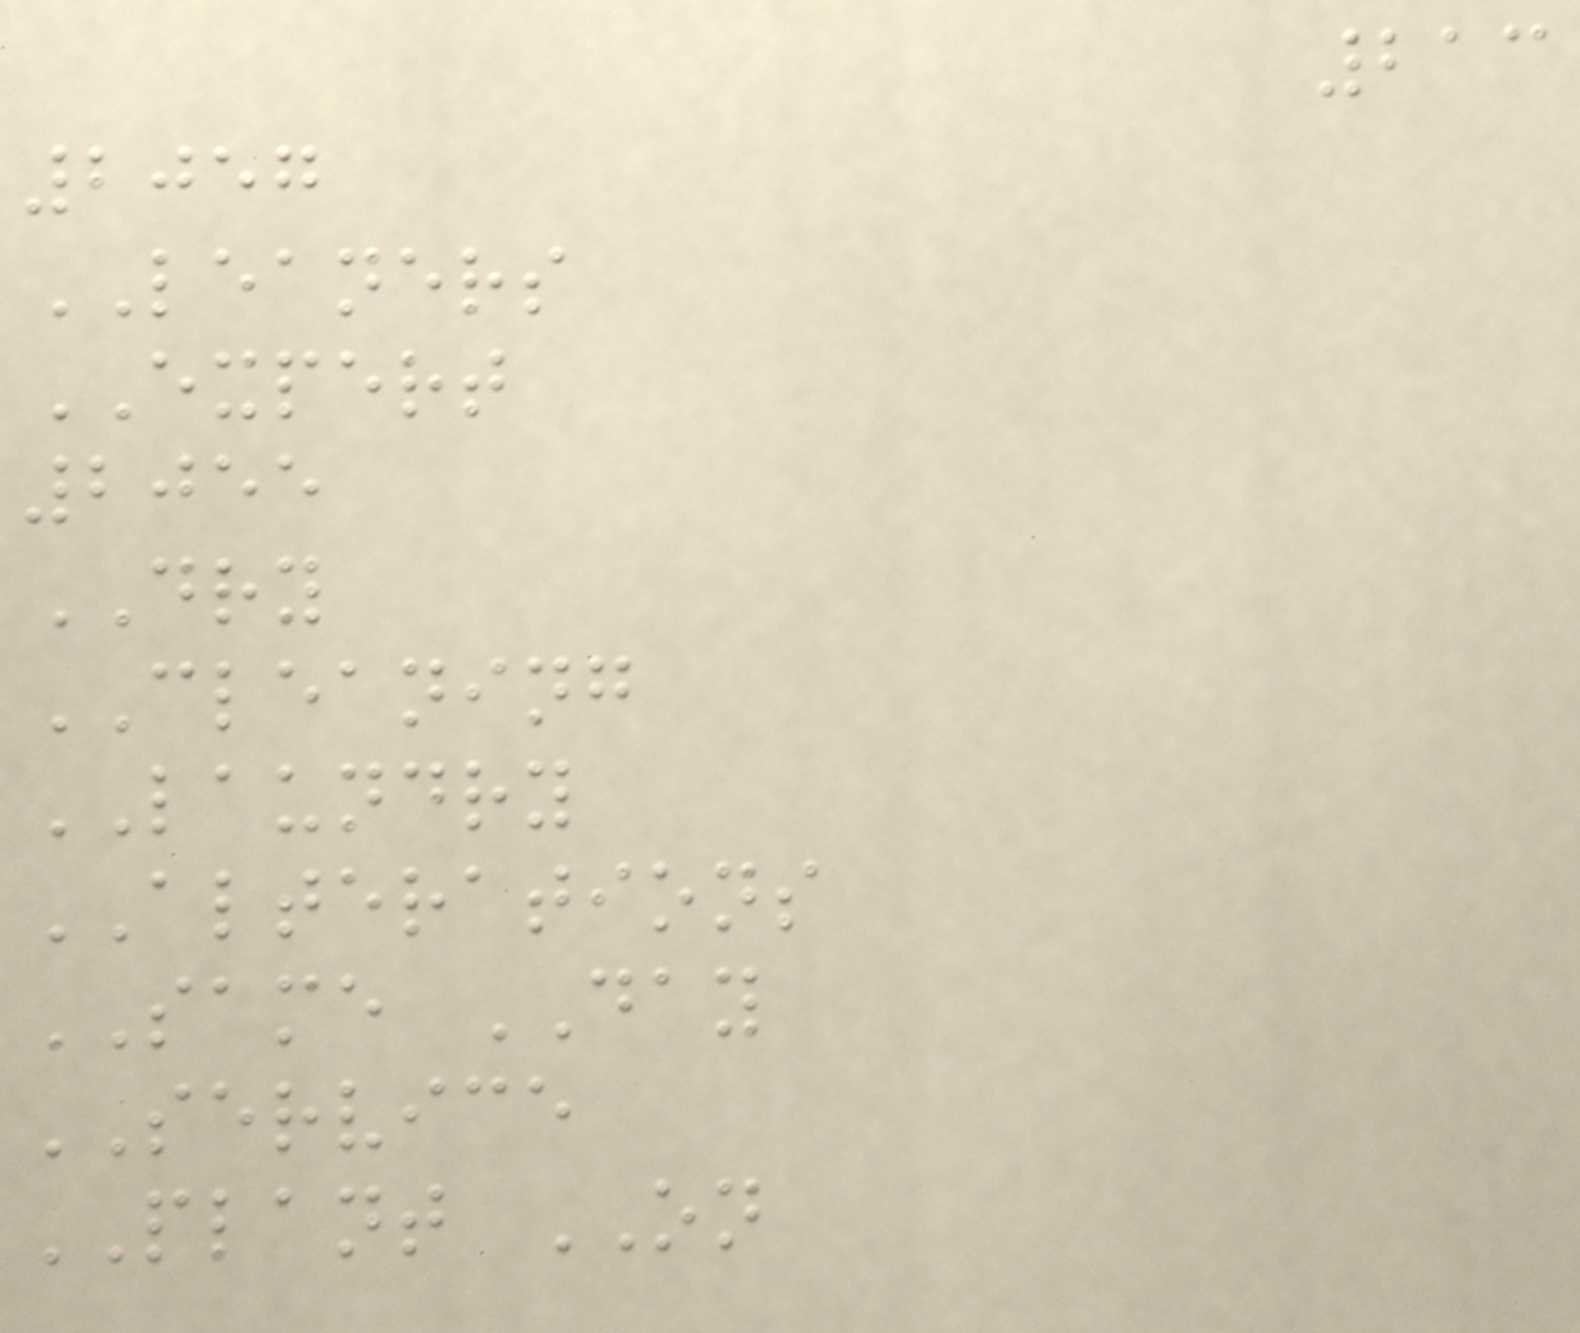213
2057
LEANERS
EXPERT
2055
DRY
CLEANING
LAUNDRY
ALTERATIONS
SAME DAY
SERVICE
PLANT ON
